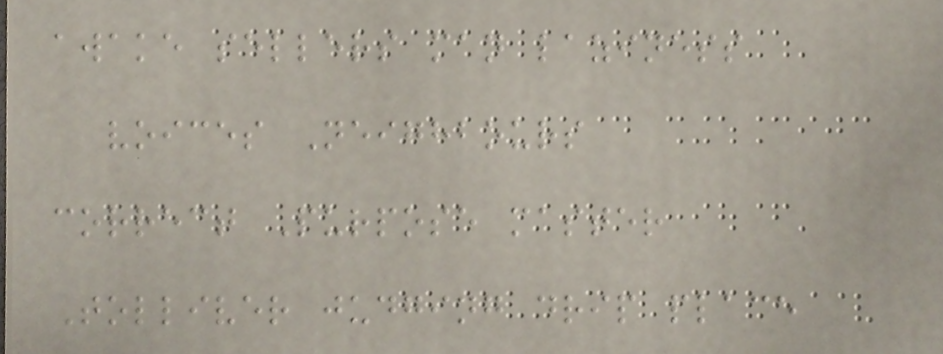awake sellers man laziness
voices Neighbours
correct Purpose master
Tolliver judging drip place
